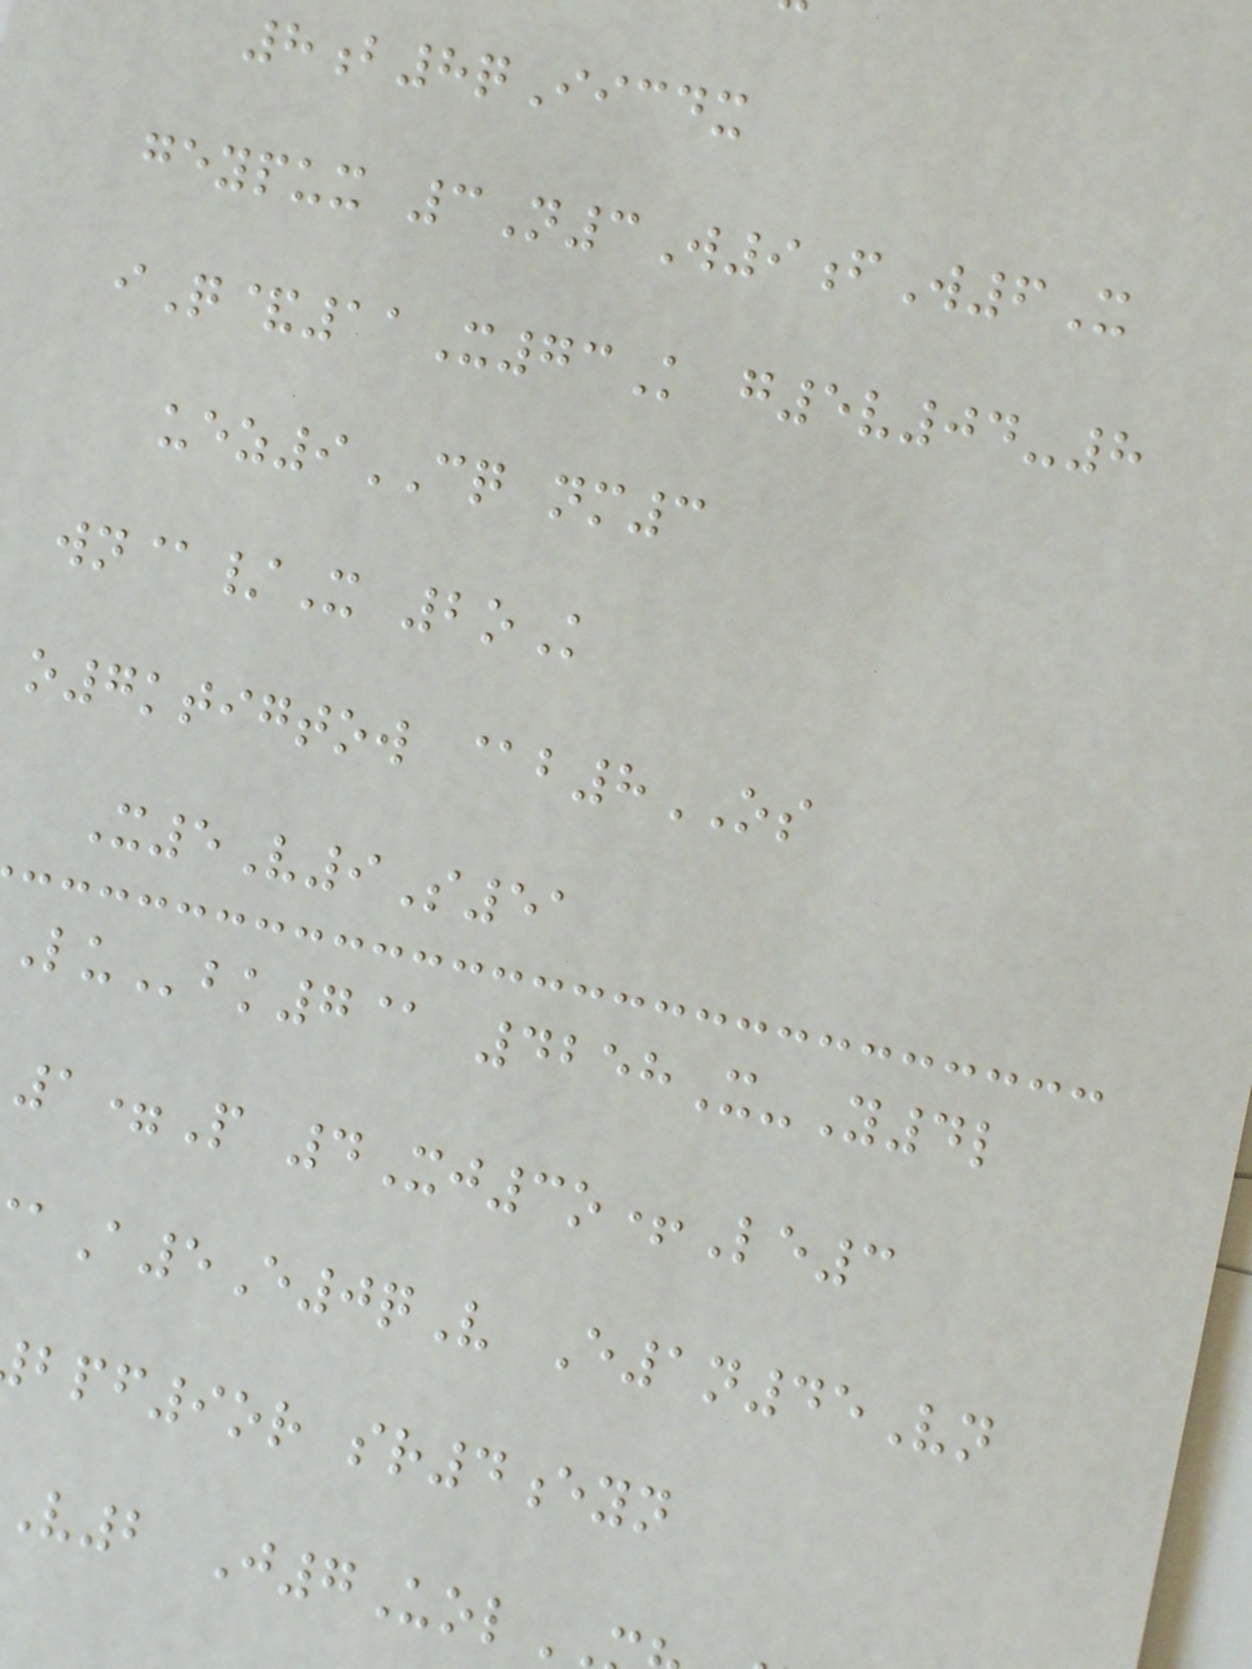8b8qIicdx
geypux 3N3W9fW6X
iQ&11X73K g5v04-8
uez9CQ nm3
wn@/X 2oK
o7ktigtow @b8OS
X5V9S51
bk7@ 4258X-Y4l
1=P 4Xj3o+Le3
A5E0qV E1n45Vn
pf9or sr4eyn
V2 J7Uol
